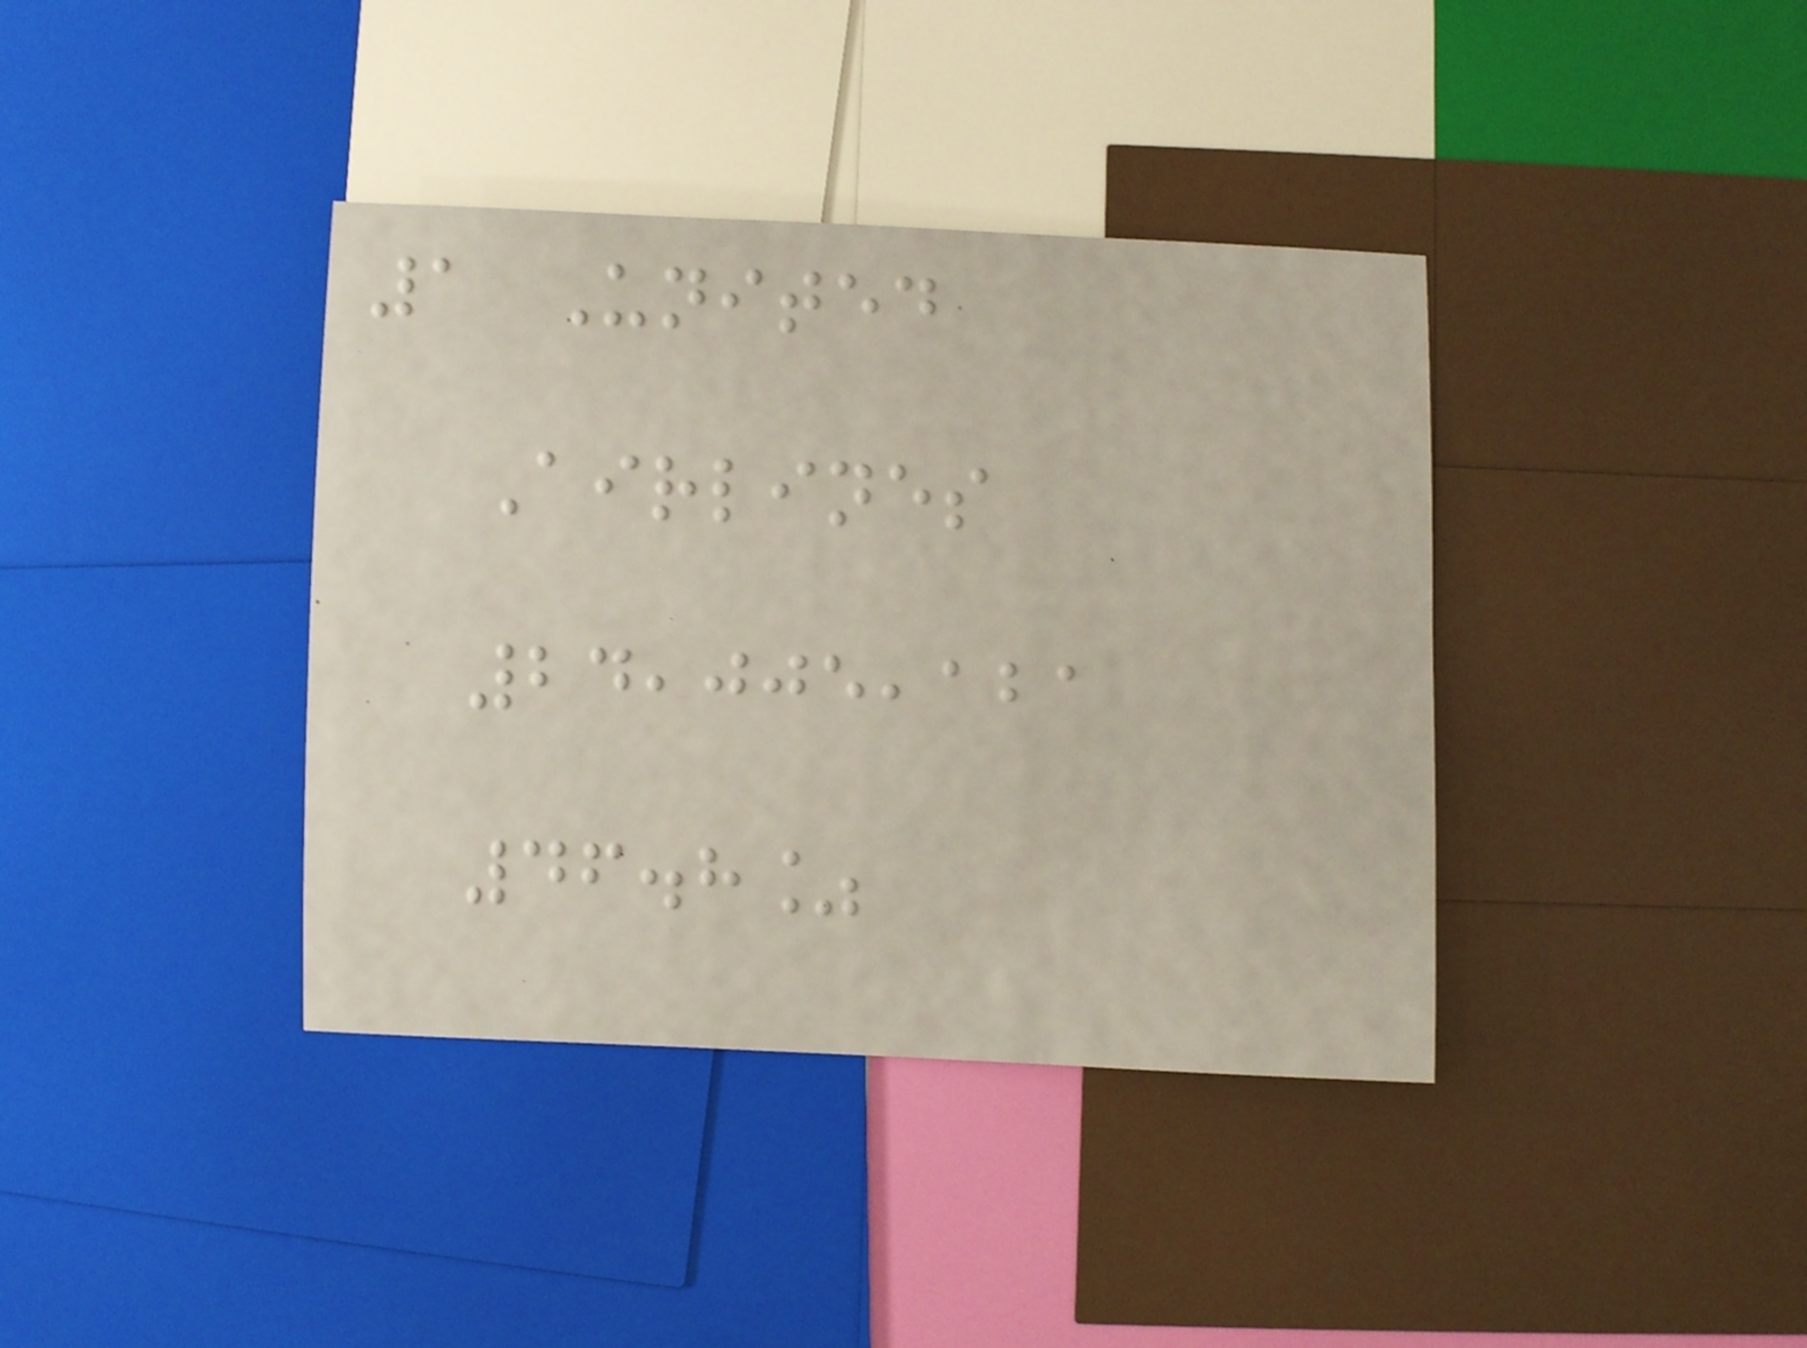1 United
Airlines
24,005,121
46.8%
